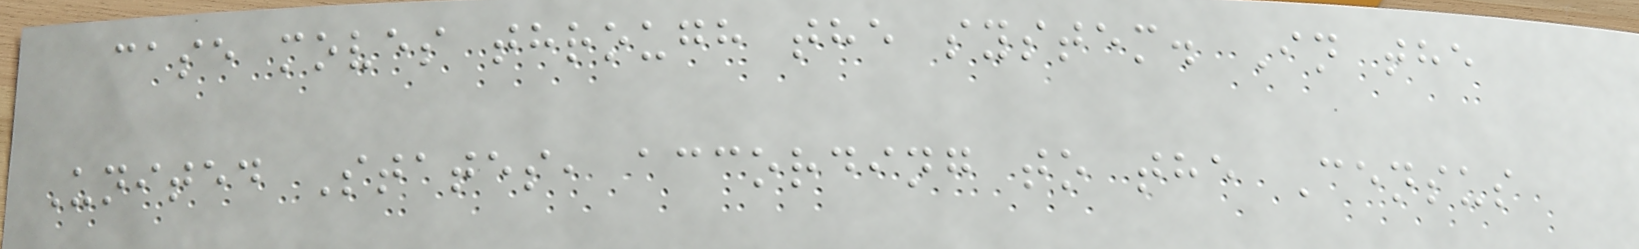case moves through the system. In the
United States, according to the Census
